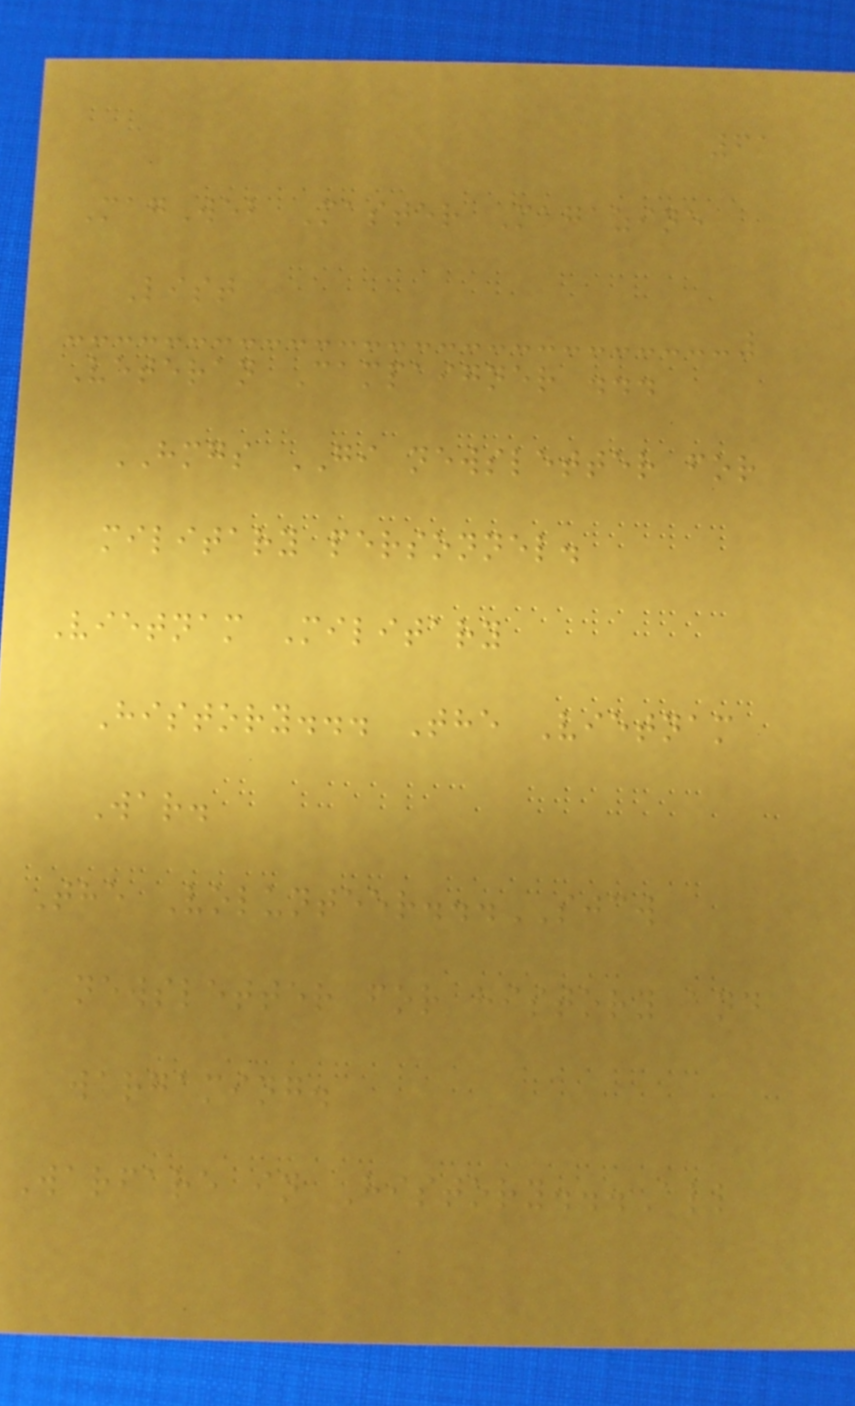61
MagWeb Master Magazine
List
Veteran Campaigner ...
HMGS GI newsletter for
military personnel.
Vietnam Military
History... The Vietnam
War.
The Volunteer...SJCW
newsletter for history and
wargaming.
Warfare in History...All
